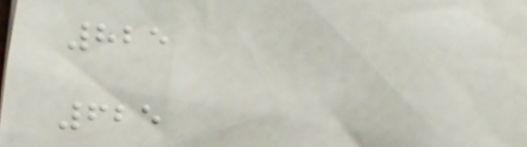825
625
